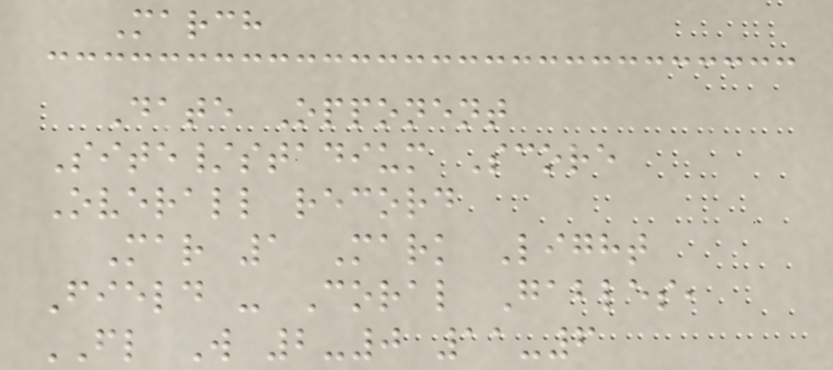March
Date Opponent
Site/stadium Score
Overall record
Mar 1 Mark Light
Field - Coral Gables,
FL W 2-0 11-6
